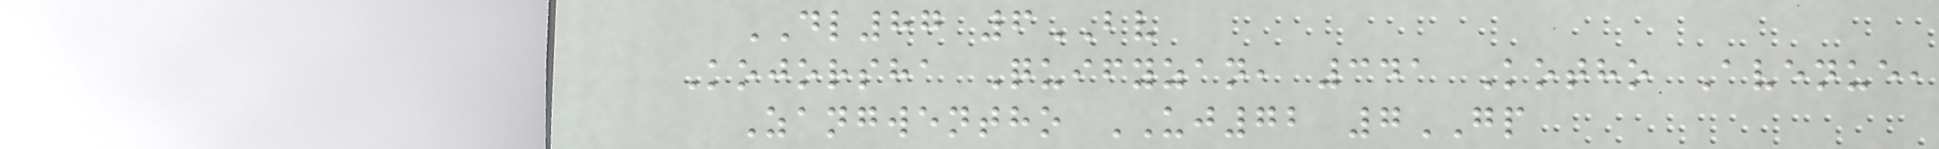DL87 6BV
Kojorsha Quifyzan, 341 Kotho Avenue,
Zangwentho UJ72 7GP
